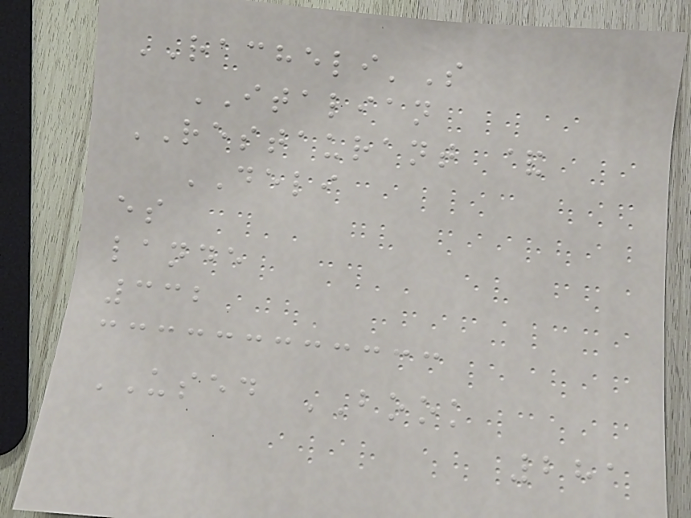RACHELI'S
ITALIAN
RESTAURANT &
DELI
es
lande
332
USED BOOK
281
